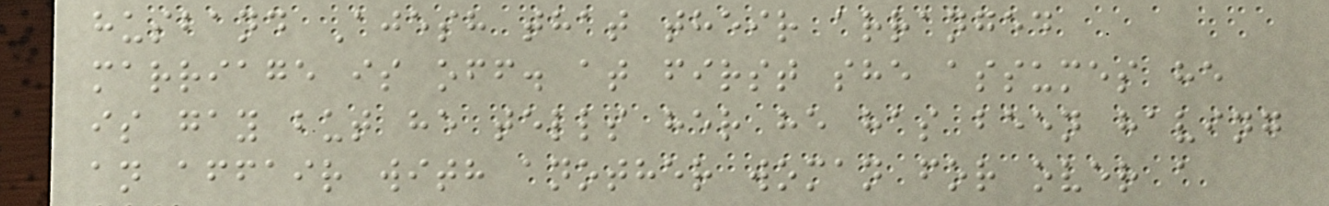husband Ajesh that their arranged
marriage is off. at first she assumes he
is gay but he tells her he has been having
an affair with another woman for over a
